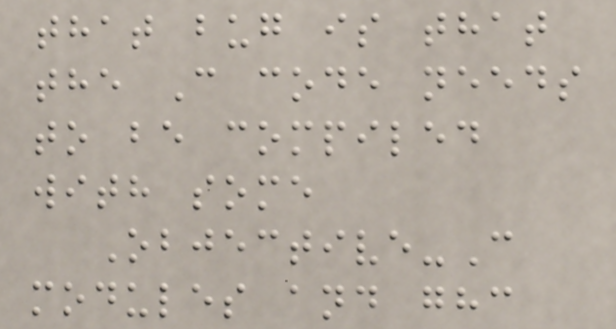that bug is that
the C code needs
to be compiled
with some
Objective-C
modules and ghc
